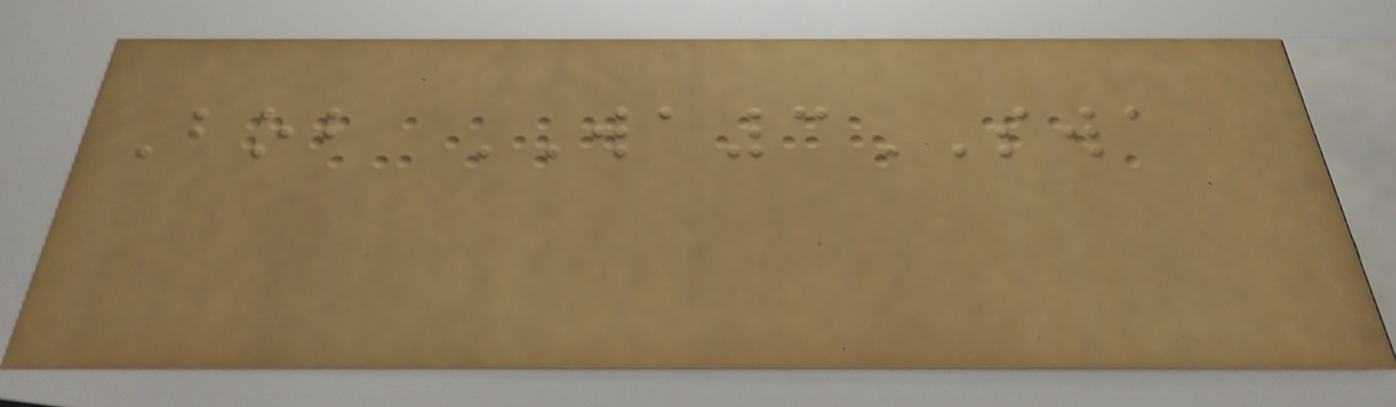Bob WA3SWA
